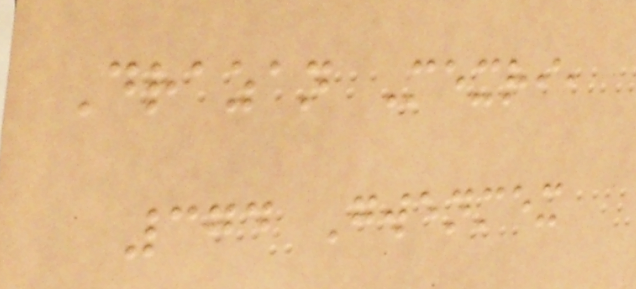Drazan Mexri,
374 Gwenmex
